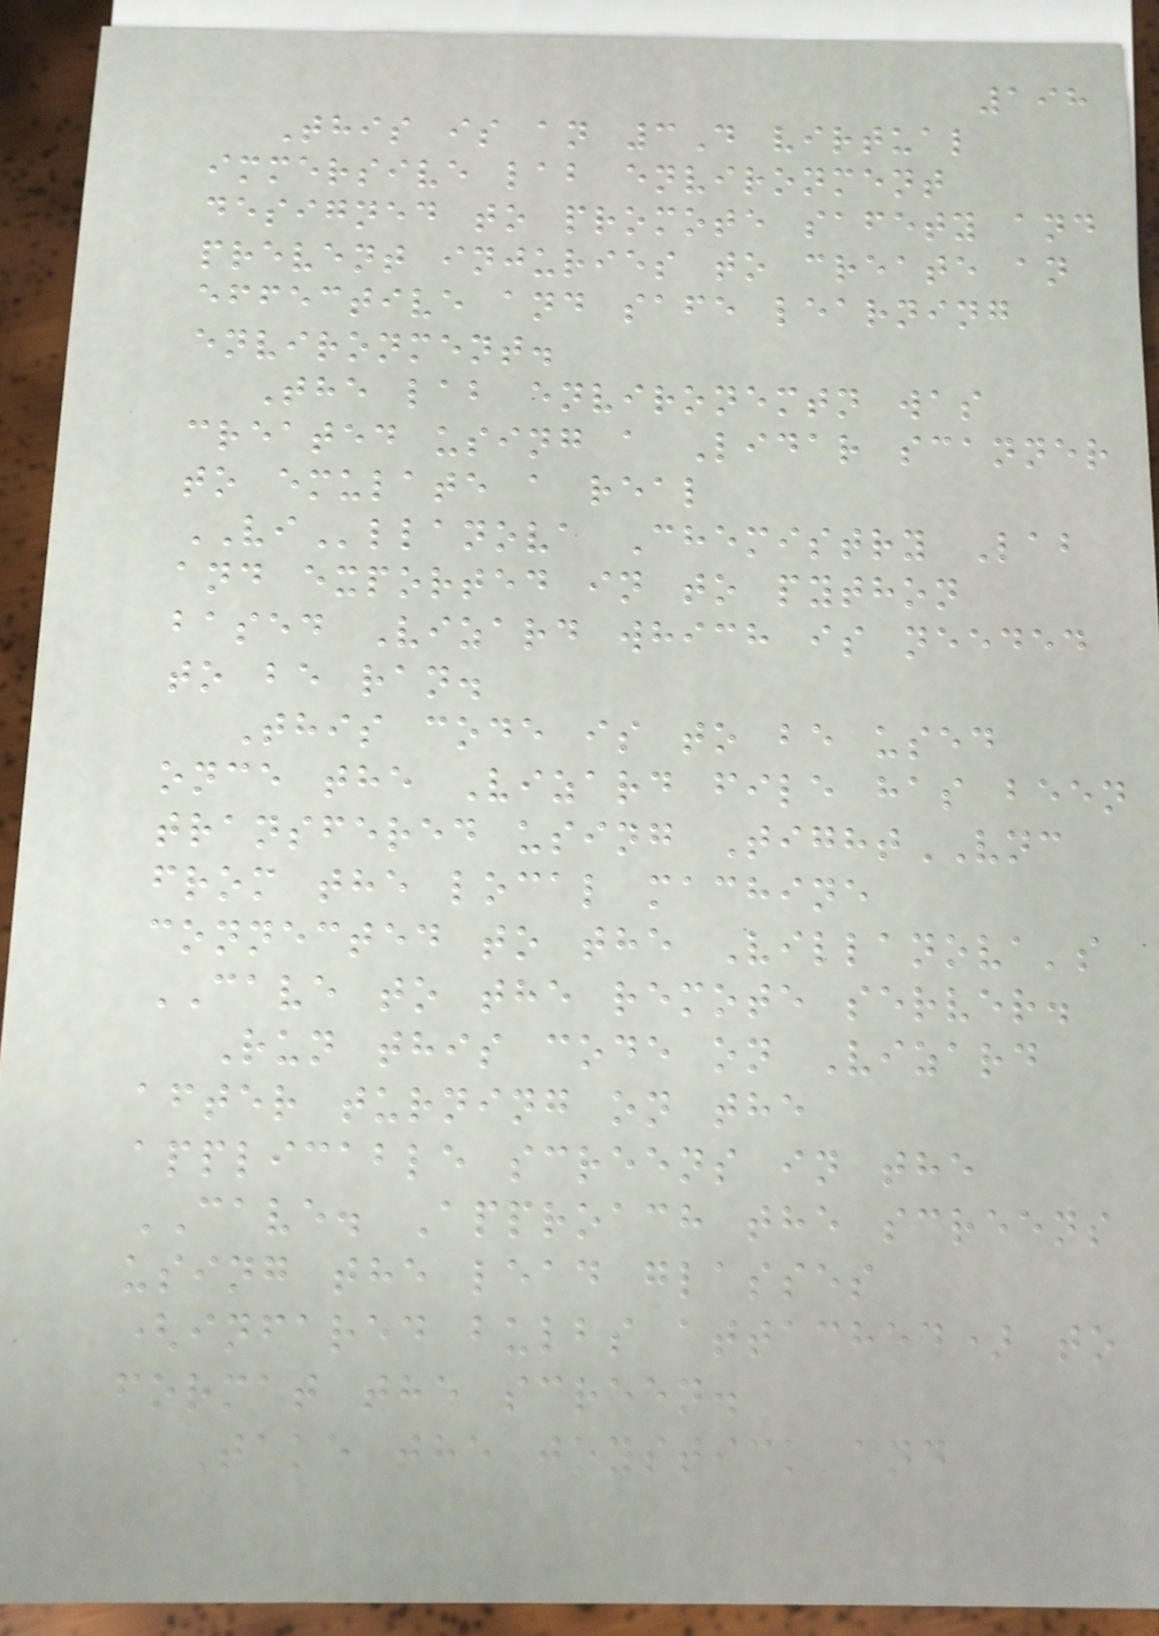198
This is an 3D virtual
immersive lab environment
designed to promote safety and
prevent injuries to create an
effective and safe learning
environment.
The lab environemtn was
created using a Lidar scanner
to emulate a real
VIllanova Chemistry Lab
and exported in to python
based Vizard which is needed
to be ran.
This code is to be used
once the Vizard file has been
transfered using TightVNC
from the local machine
connected to the Villanova's
CAVE to the remote server.
Run this code on Vizard
after turning on the
applicable screens in the
CAVE. Approach the screens
using the lead glasses
(infared bulbs attached) to
format the screen.
Take the joystick and
